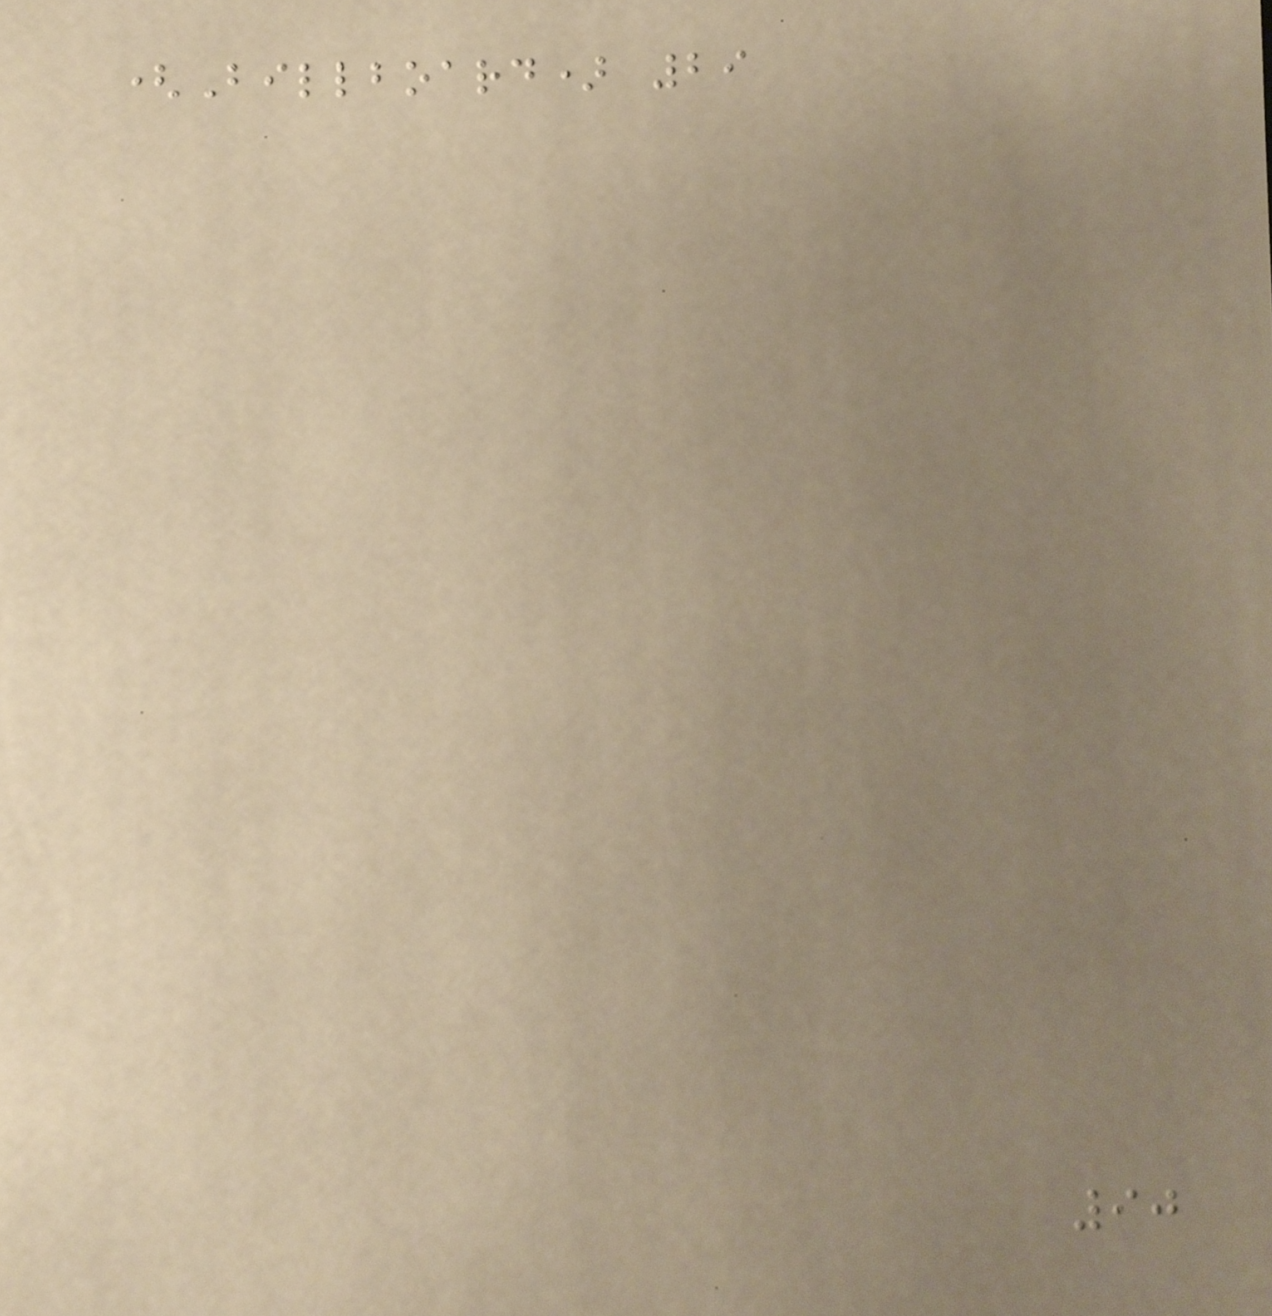(Billboard) 29
90
